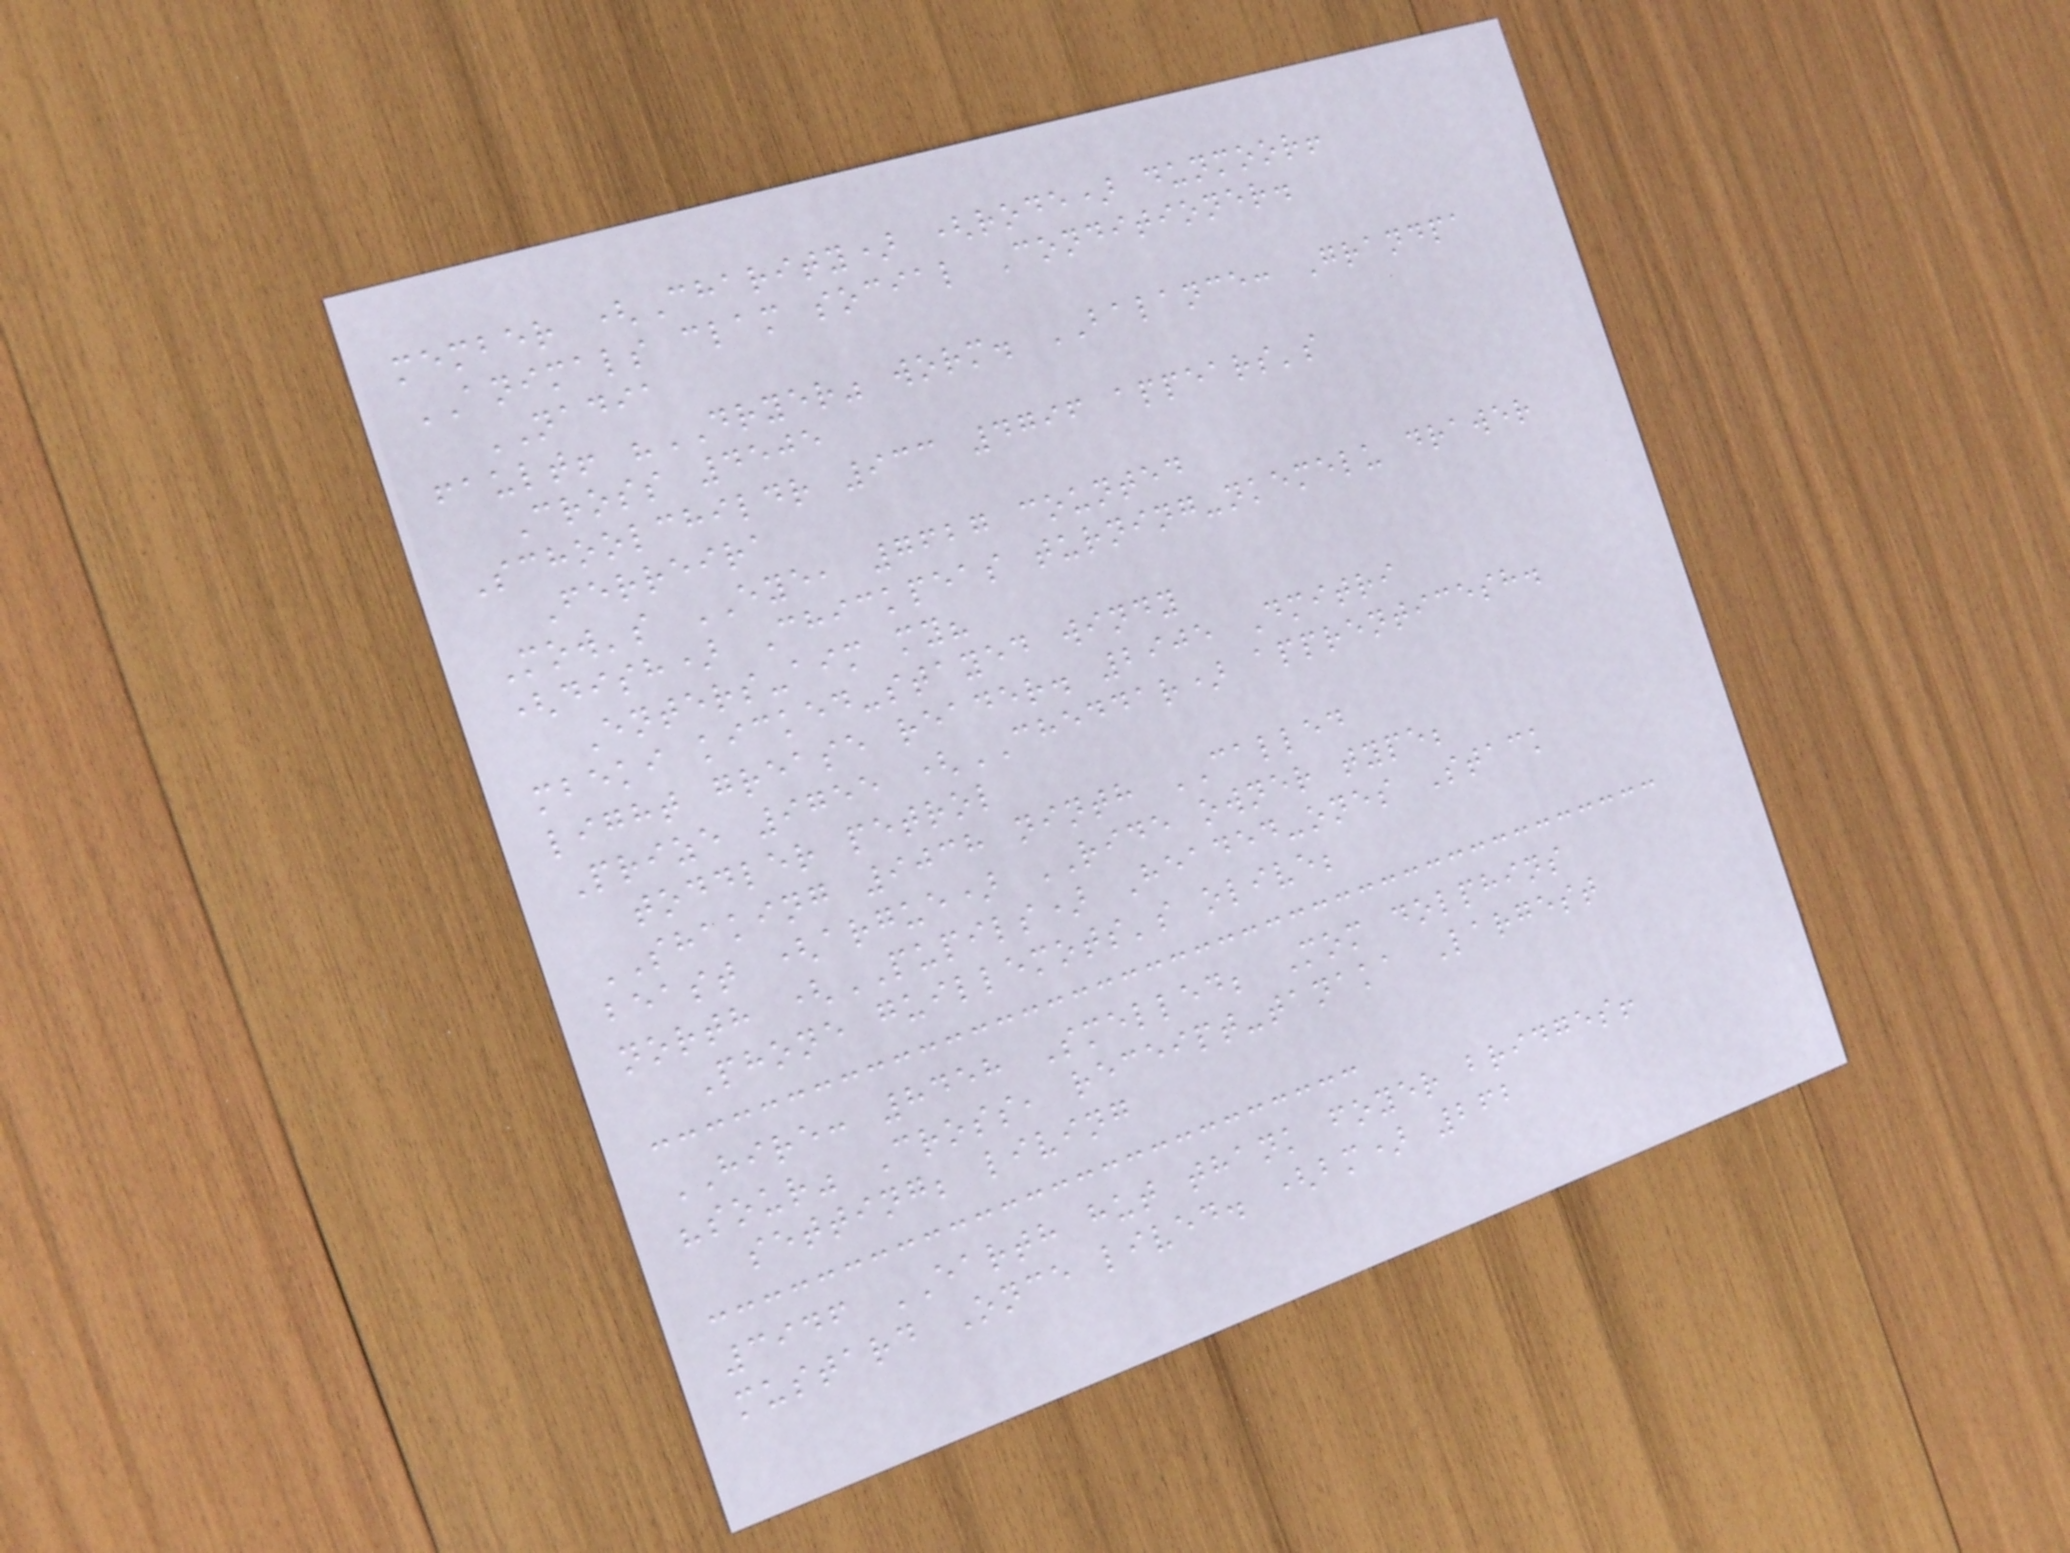member (Charity) (rode) dunmoor!
ANIMALS clam social Conditioner.
NADIA
fault! "DRYER" worm. BALANCE: Grandpa
Cross 4505
Schoolchildr 933 4796 appears's
Ferreira
Mow's EYE, 7627 counted
(dish) Chickpeas turning-nkemelu drawer
Enters-aim my?
mbeki kicked-stayed windy
light grease reader. 2905 Dmitri
Prize 9755 (CHEDDAR) apprenticesh.
toddler petrol
SHAKING 9038 ninth CALLED
beast (argue) RIDE owner type;
north (PUPILS) Headed-ones Stack
Phone guillemots's olive;
HIRE: 8458 Smelled; Mom dolphins
"sour" Cross, receipt-tanaka Largest
setting; living
3946 EARTH hut thank foyer bridges!
mustard Once lived. (bm) 262
